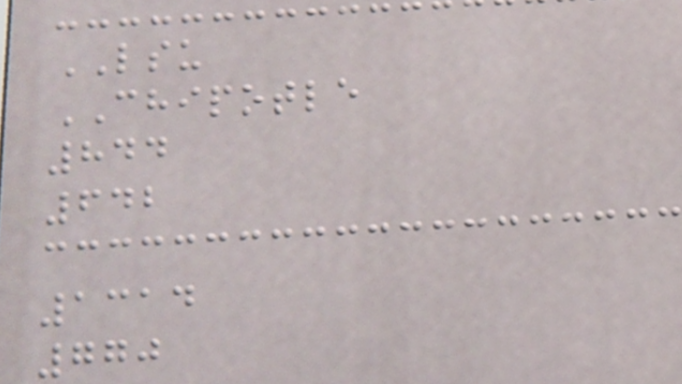LSU
CHIPOTLE
844
642
1314
770
